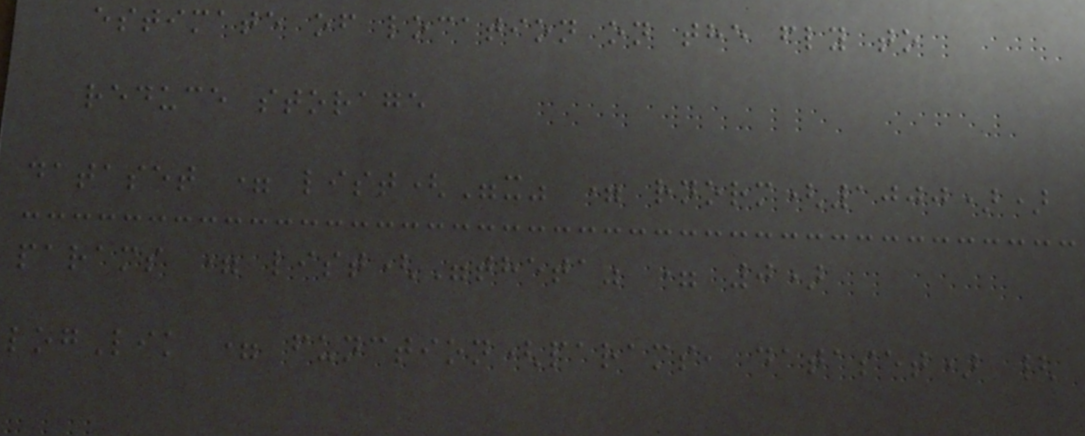estimate of location on the fly to
reduce storage
dataset = list("x" = rnorm(1000))
params = list("theta" = 0)
logLik = function(params, dataset) {
